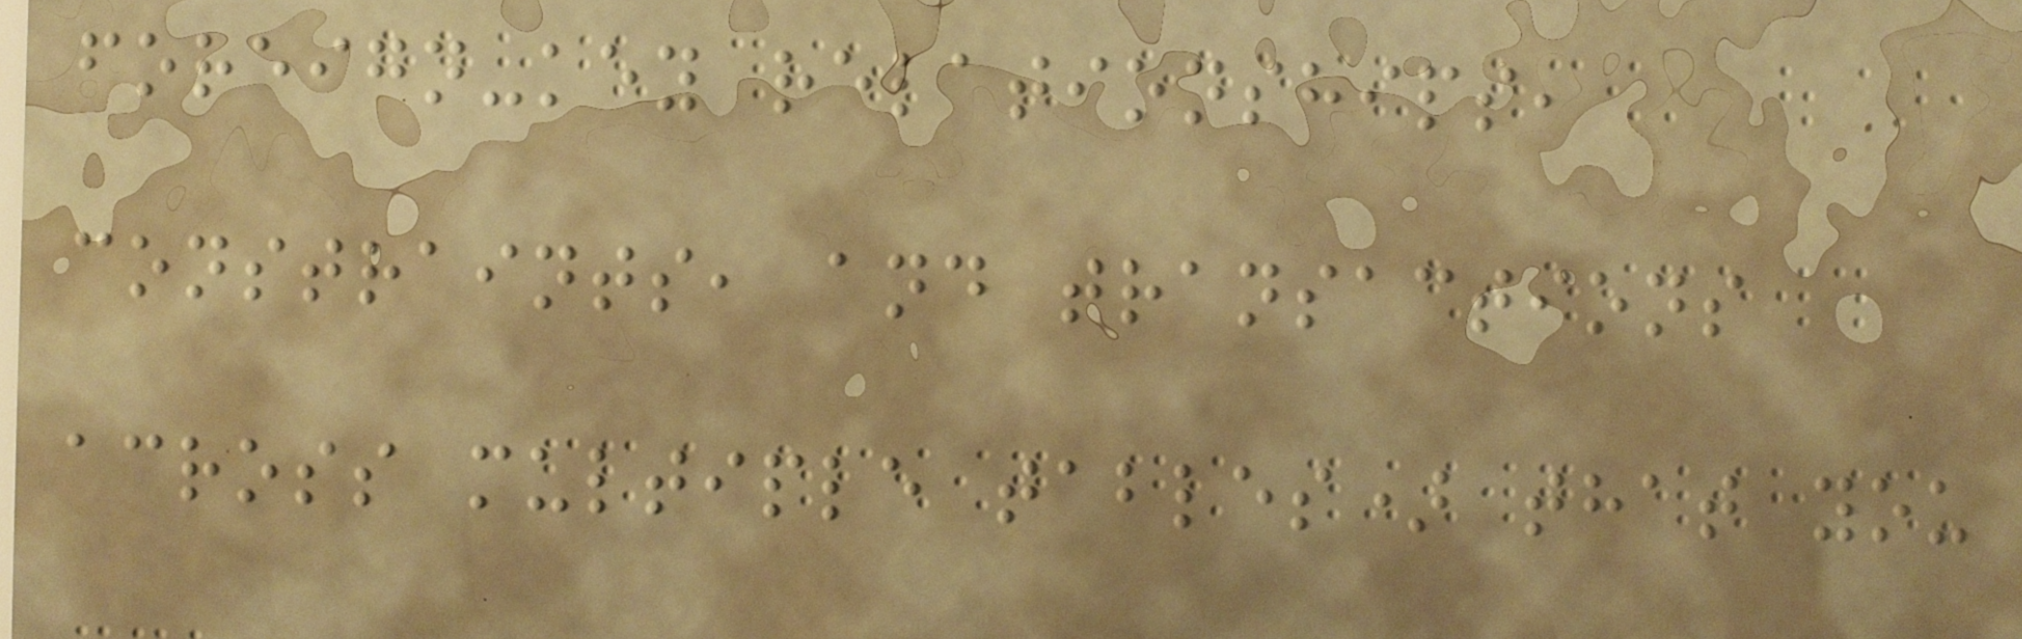foreign-key relationships,
constraints, and transactions
across multiple tables) that you
